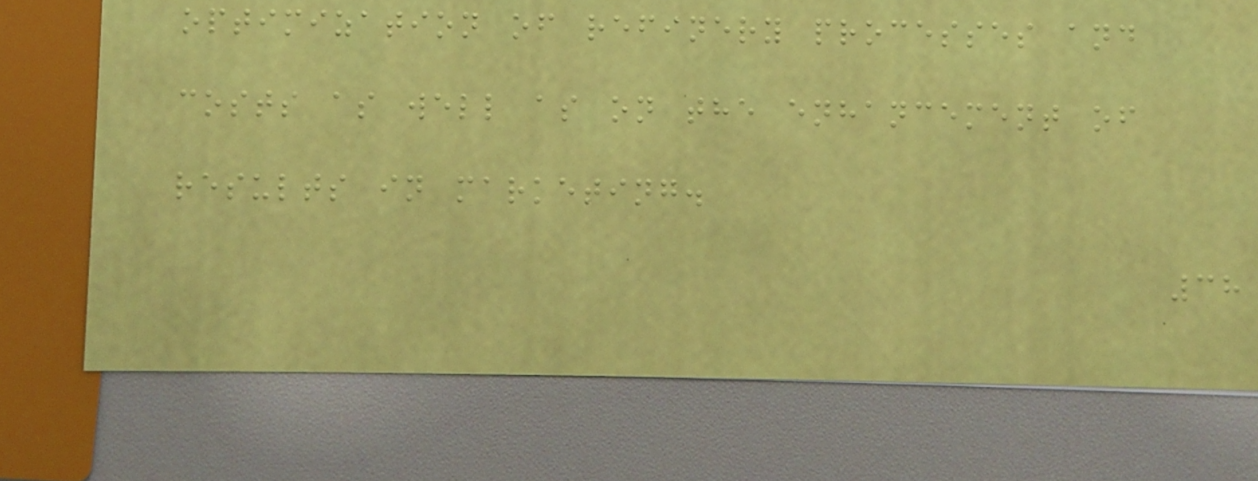optimization of refinery processes and
costs as well as on the enhancement of
results in marketing.
38
